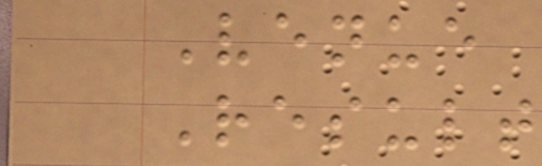Venue
Result
